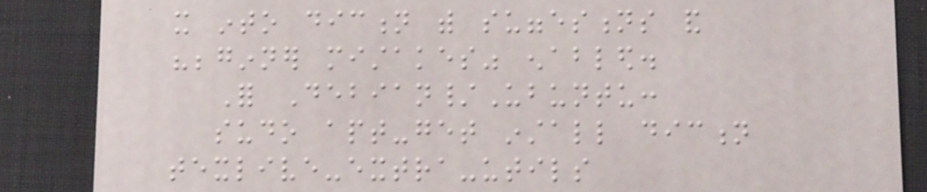it into diction with suggestions and
"beginner mistakes" enabled.
For Debian/Ubuntu:
sudo apt-get install diction
texlive-extra-utils
